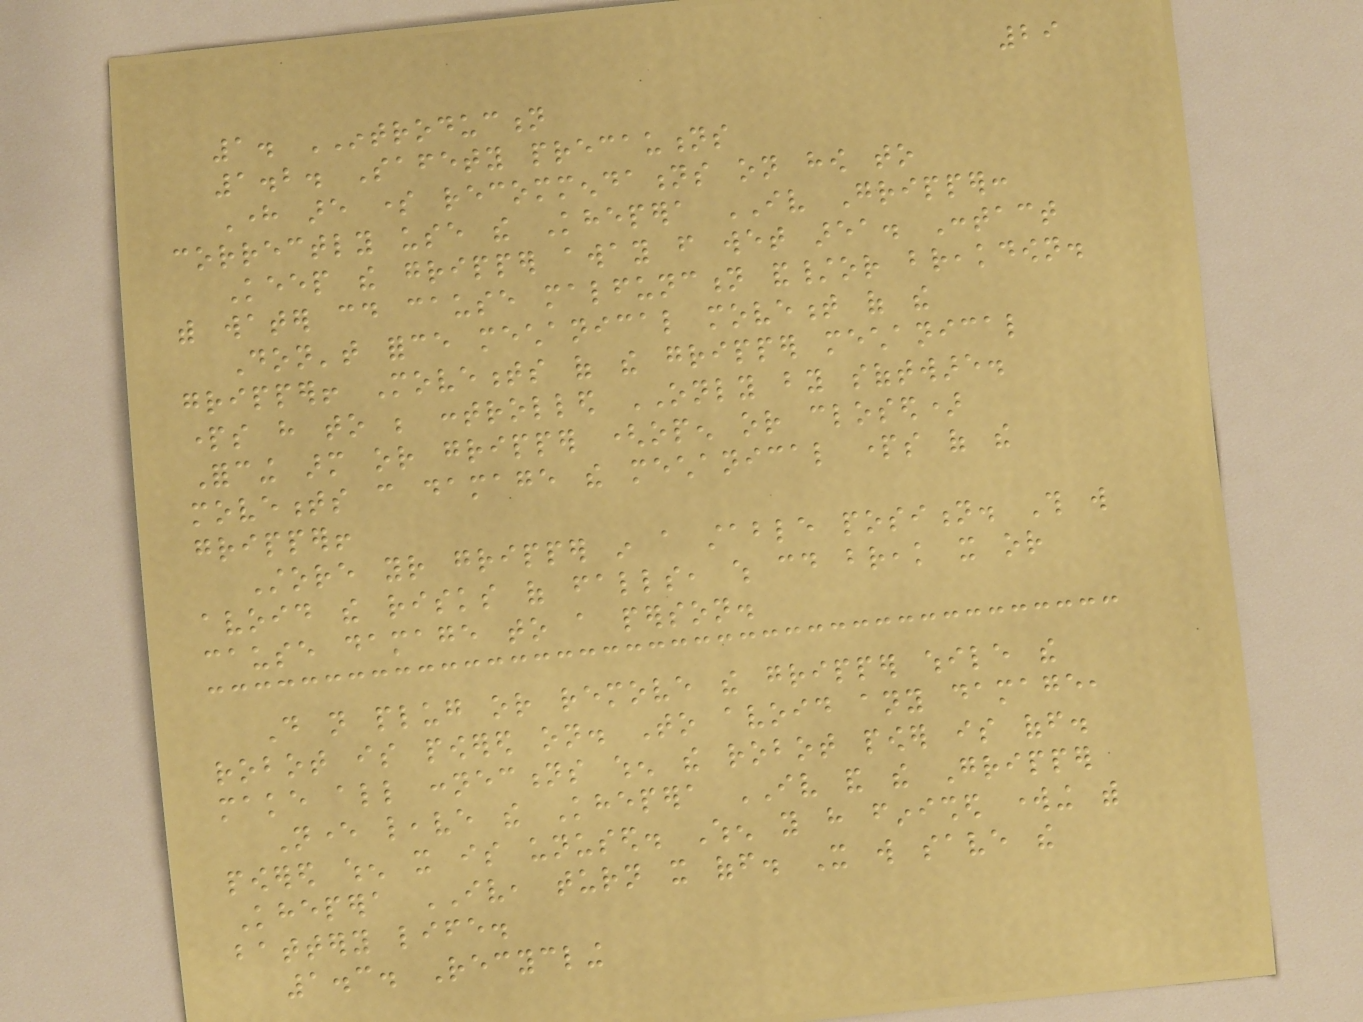29
1. INTRODUCTION
1.2. Safety precautions
Here are some recommendations on how to
correctly use the Khepera IV Gripper:
Keep the gripper away from wet area. Contact
with water could cause malfunction and/or breakdown.
Don't force mechanical movement of the
gripper! Movements of the gripper mechanical
parts have to be controlled ONLY by software.
Forcing arm or gripper (open or closed)
movements can damage the mechanical parts of the
gripper!
Store your gripper in a stable position. This will
avoid the risks of falls, which could break it or
cause damage to a person.
Do not plug or remove the gripper while the
robot is powered on. To avoid any damage,
make all connections when the robot power is off.
Never leave the Khepera IV and the Gripper
powered when it is unused. When you have finished working with
Khepera IV, turn it off. It will save the
battery life.
1.3. Recycling
